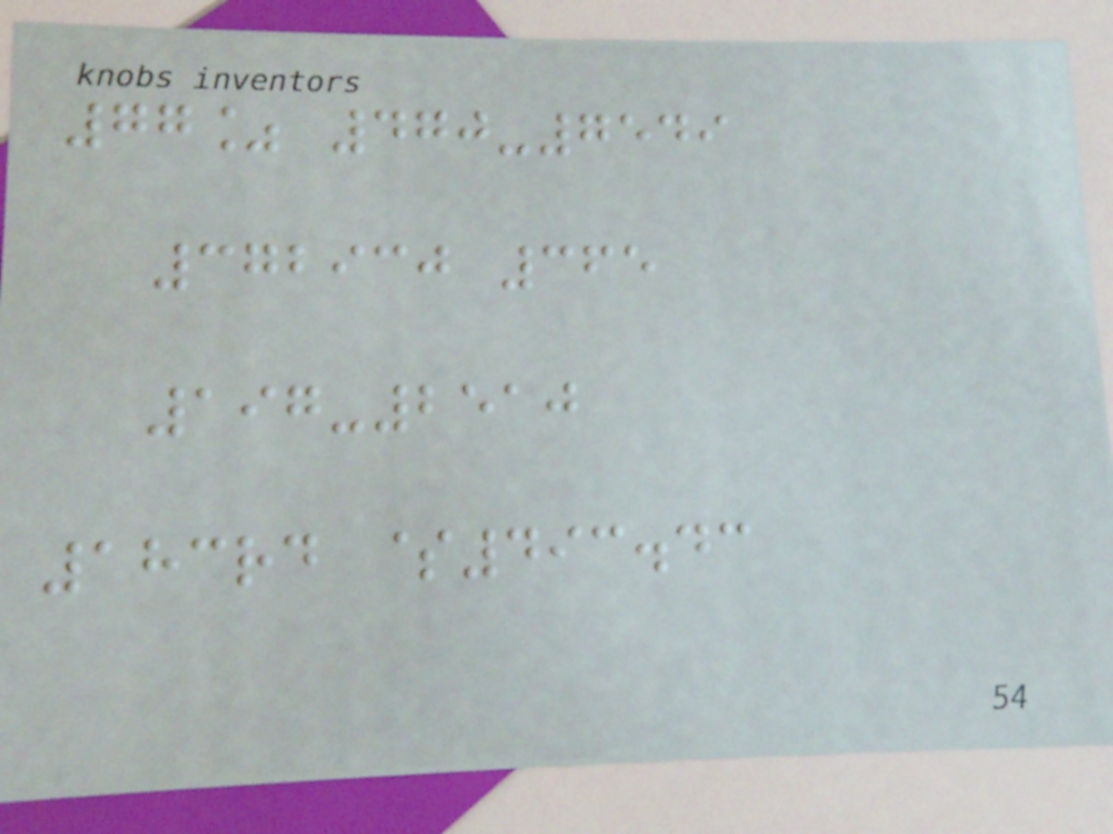77% 470-7549
372930 365
197-2510
183rd $493.43
